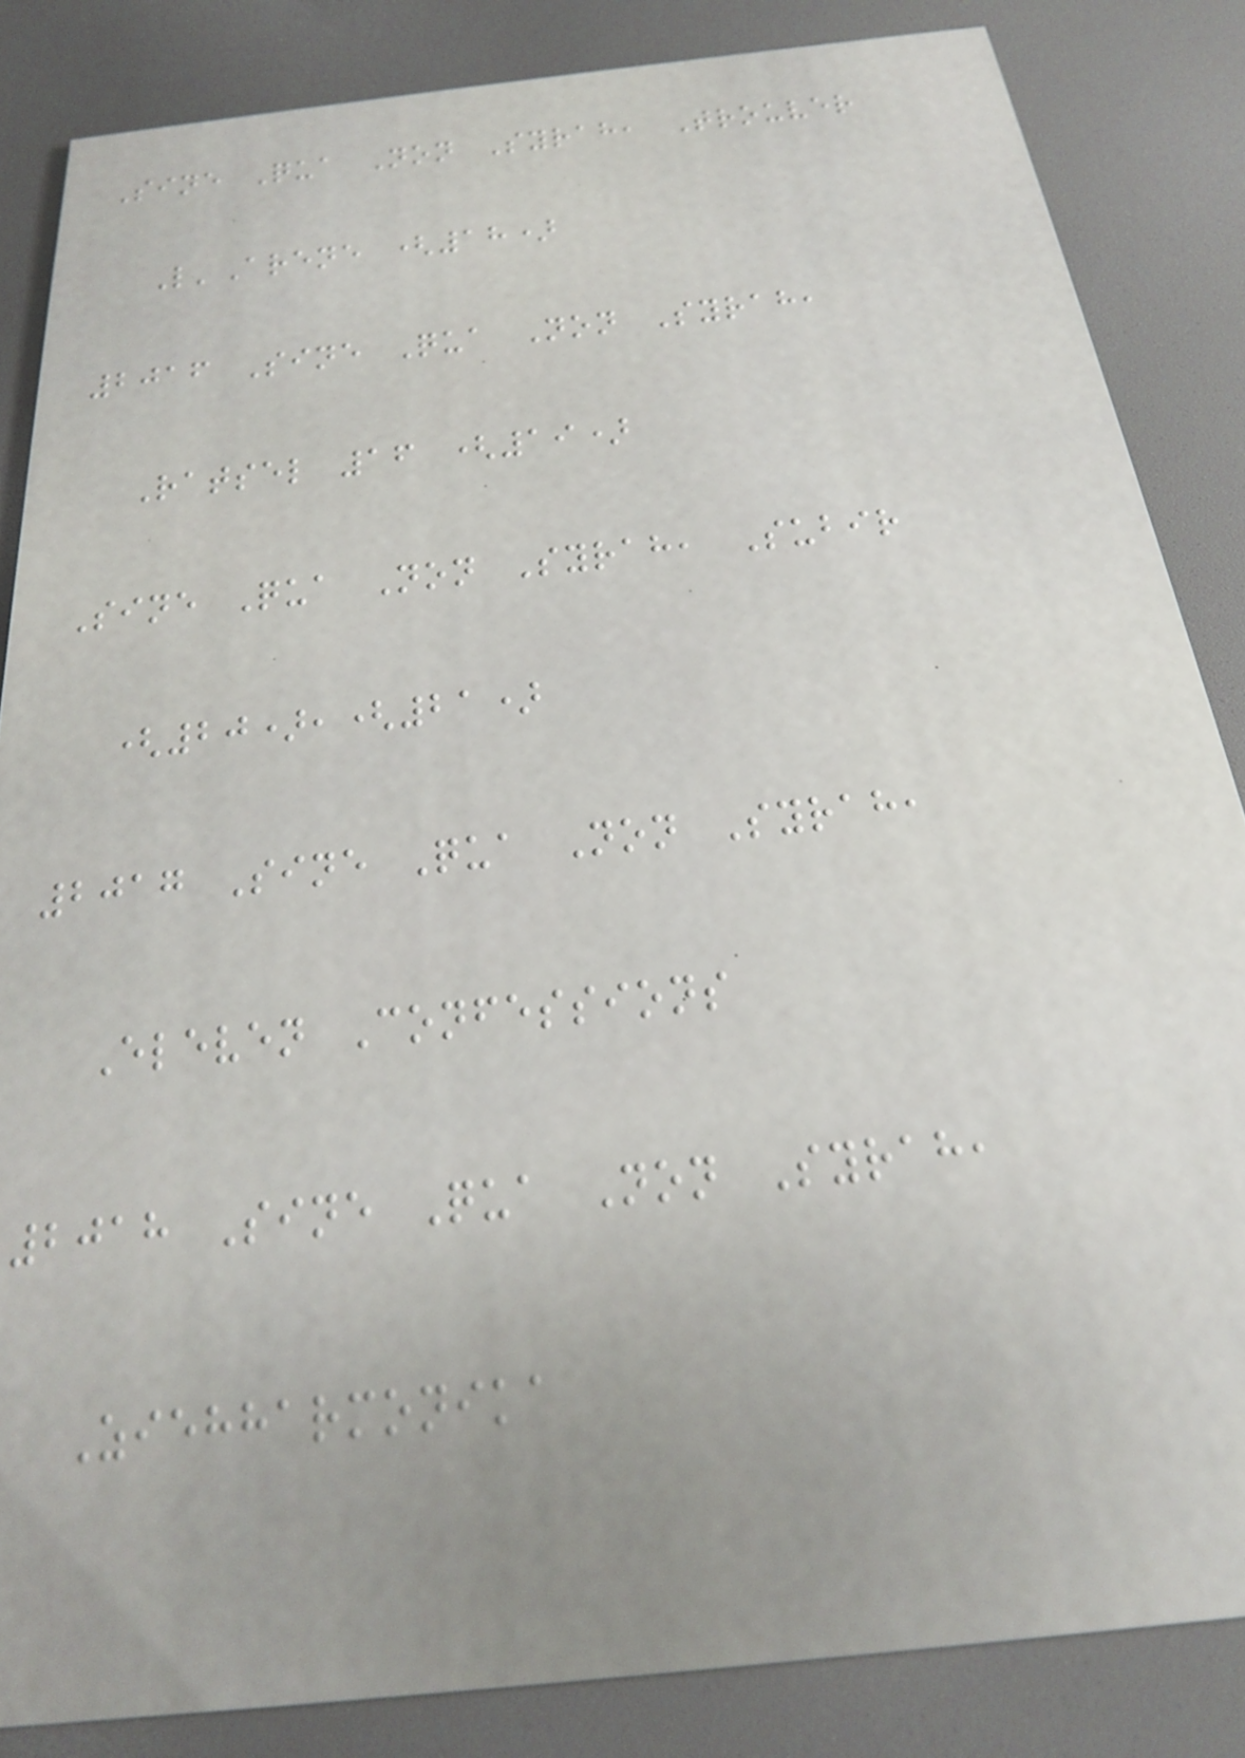Sine Qua Non Syrah, Trouver
L'Arene (18)
2016 Sine Qua Non Syrah,
Ratsel 16 (19)
Sine Qua Non Syrah, Subir
(20),(21)
2017 Sine Qua Non Syrah,
Eleven Confessions
2018 Sine Qua Non Syrah,
Ziehharmonika
